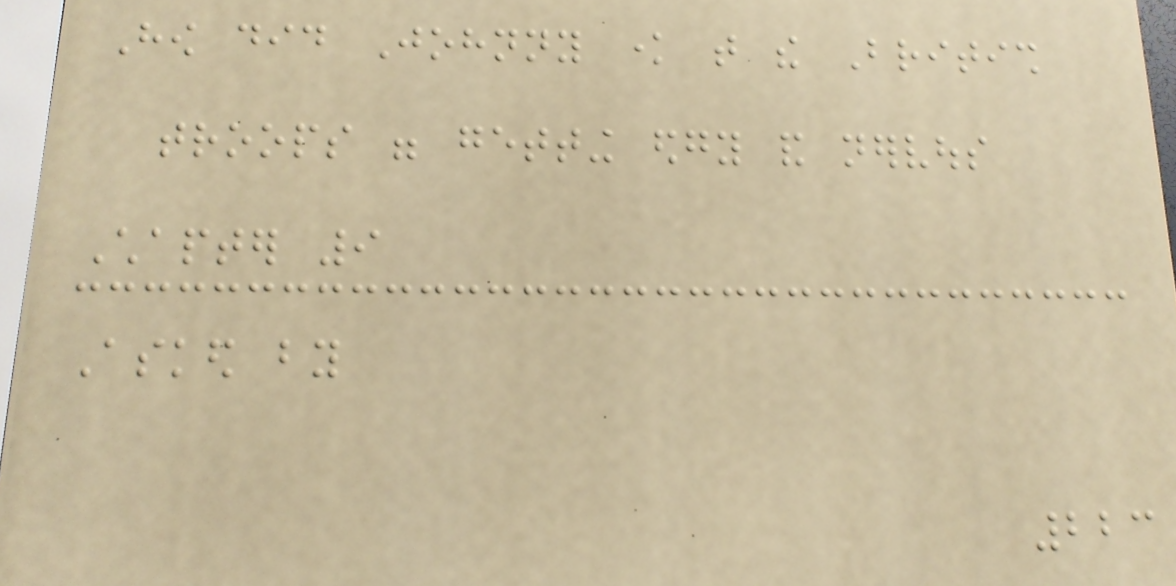How did Johnny know that the British
troops were getting edgy and nervous
Chapter 9
Asked by
223
